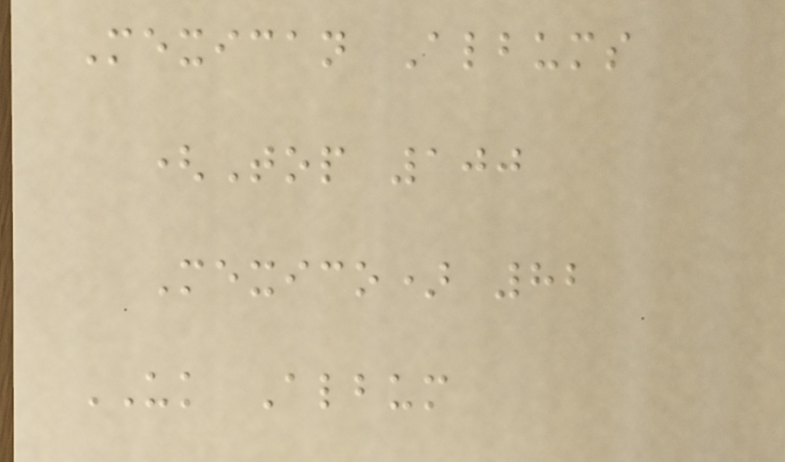Mexican Albums
(Top 100
Mexico) 82
UK Album
